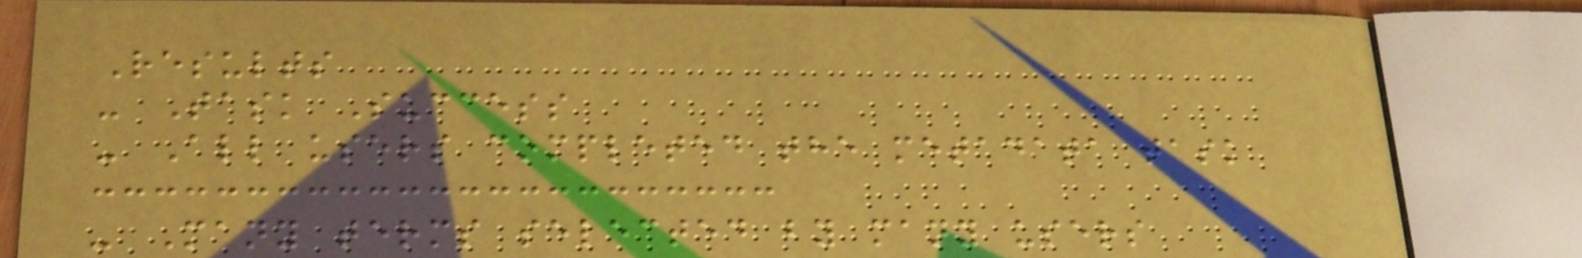Results
- Task Success
- All users completed the metadata task
- Many terms selected by many users
